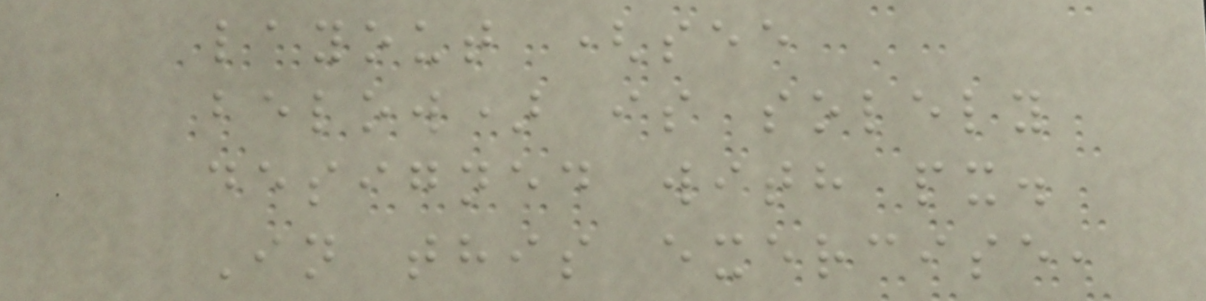layout (see
below) is solely
designed with px.
In this exercise,
